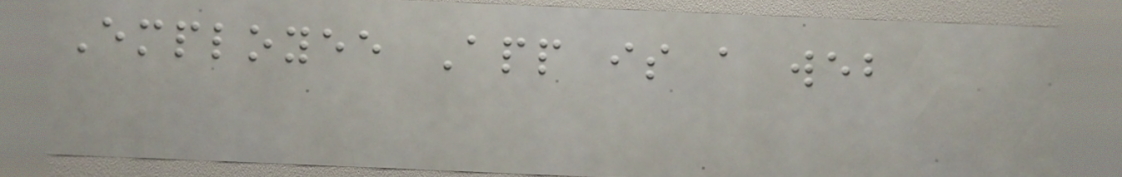Employee App is a web
